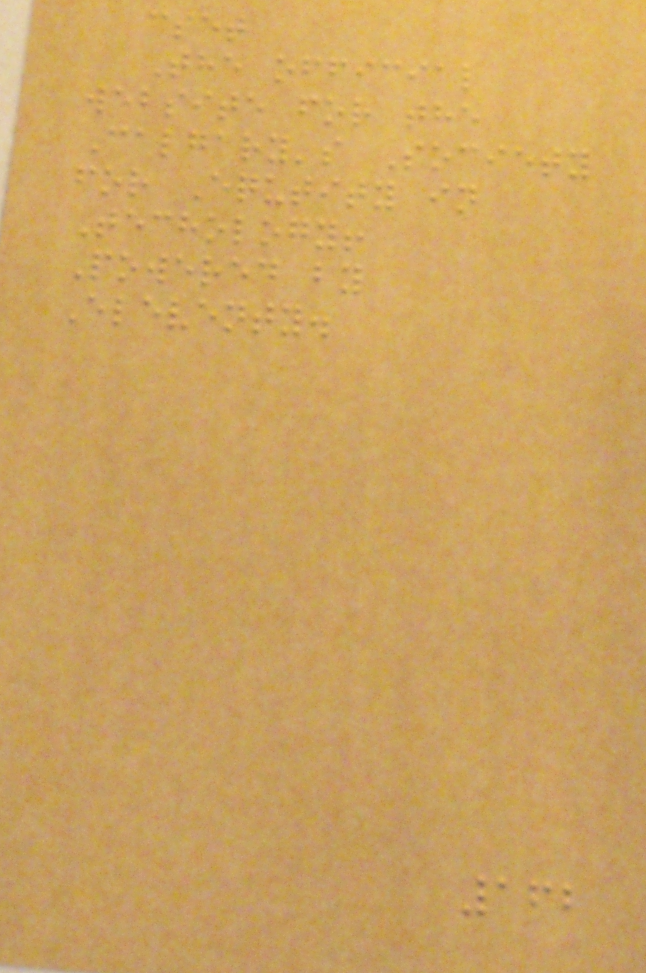cset
The official
website for the
Calgary's Society
for Equtity in
Techology!
Powered by
Eleventy.
162
